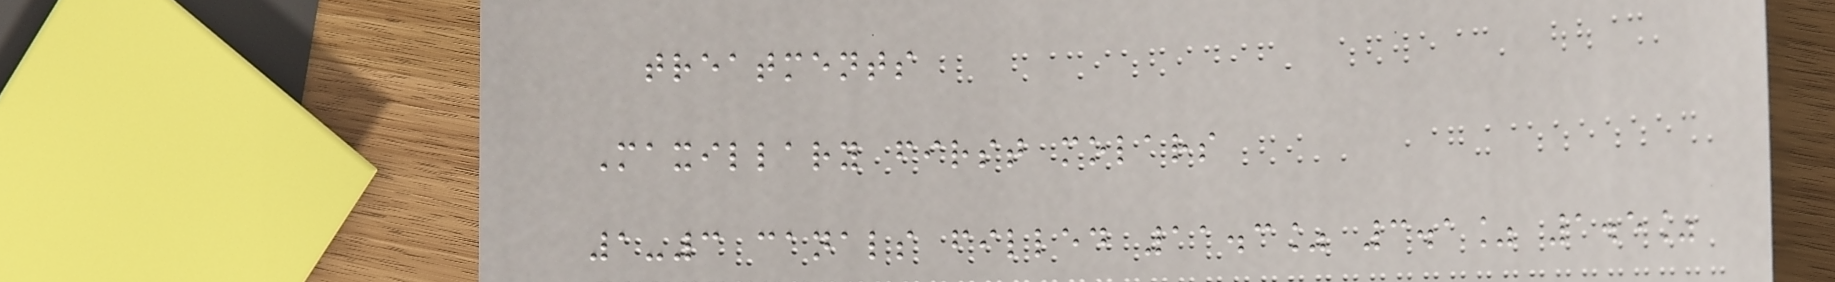treatments
Maxillary first molars
1-3 canals filled 11.3% 3.1% 1.5%
